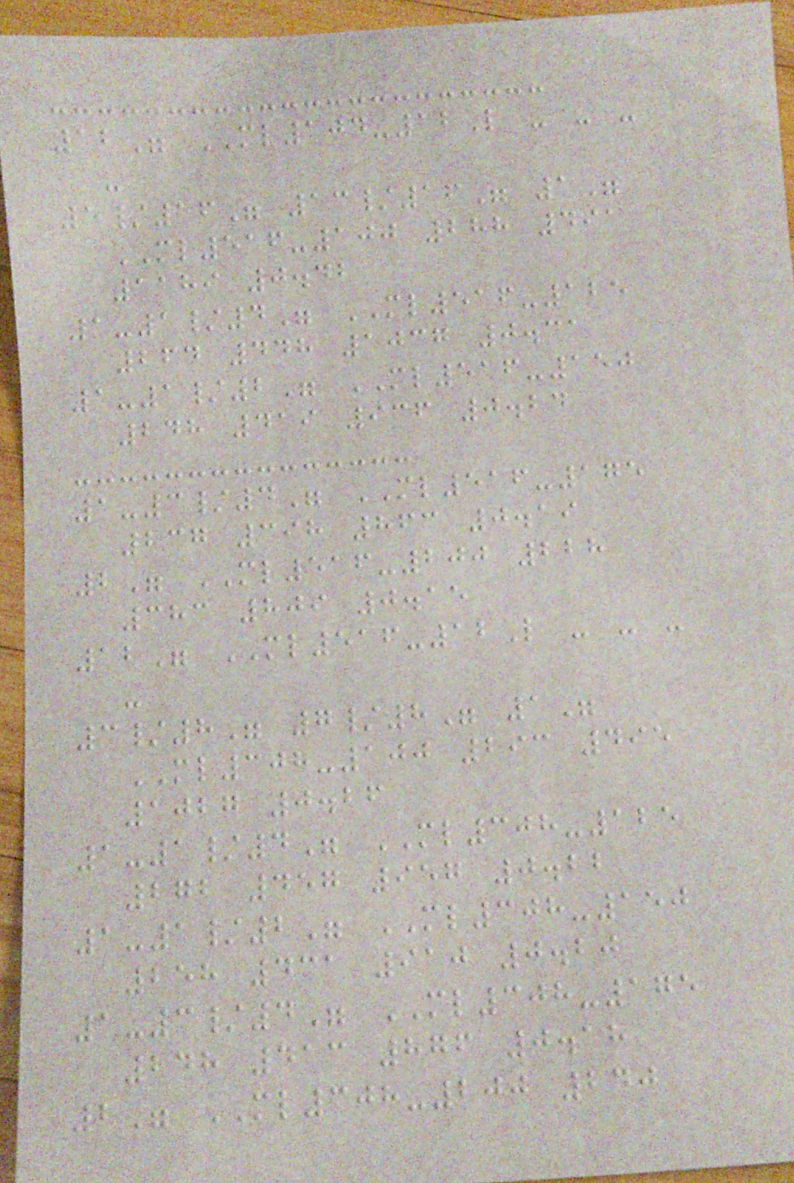12" ML104-12L - - -
-
5/16" 13/16" 1"
ML516-100 288 491
1189 0.42
1-1/4" ML516-125
264 448 1037 0.31
1-1/2" ML516-150
248 419 936 0.24
1-3/4" ML516-175
237 398 863 0.19
2" ML516-200 228
383 809 0.15
12" ML516-12L - - -
-
3/8" 7/8" 1"
ML308-100 293 495
1027 0.26
1-1/4" ML308-125
272 457 957 0.22
1-1/2" ML308-150
258 431 910 0.20
1-3/4" ML308-175
248 413 876 0.18
2" ML308-200 240
